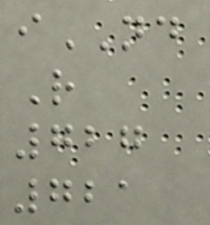iND
R
727
721
